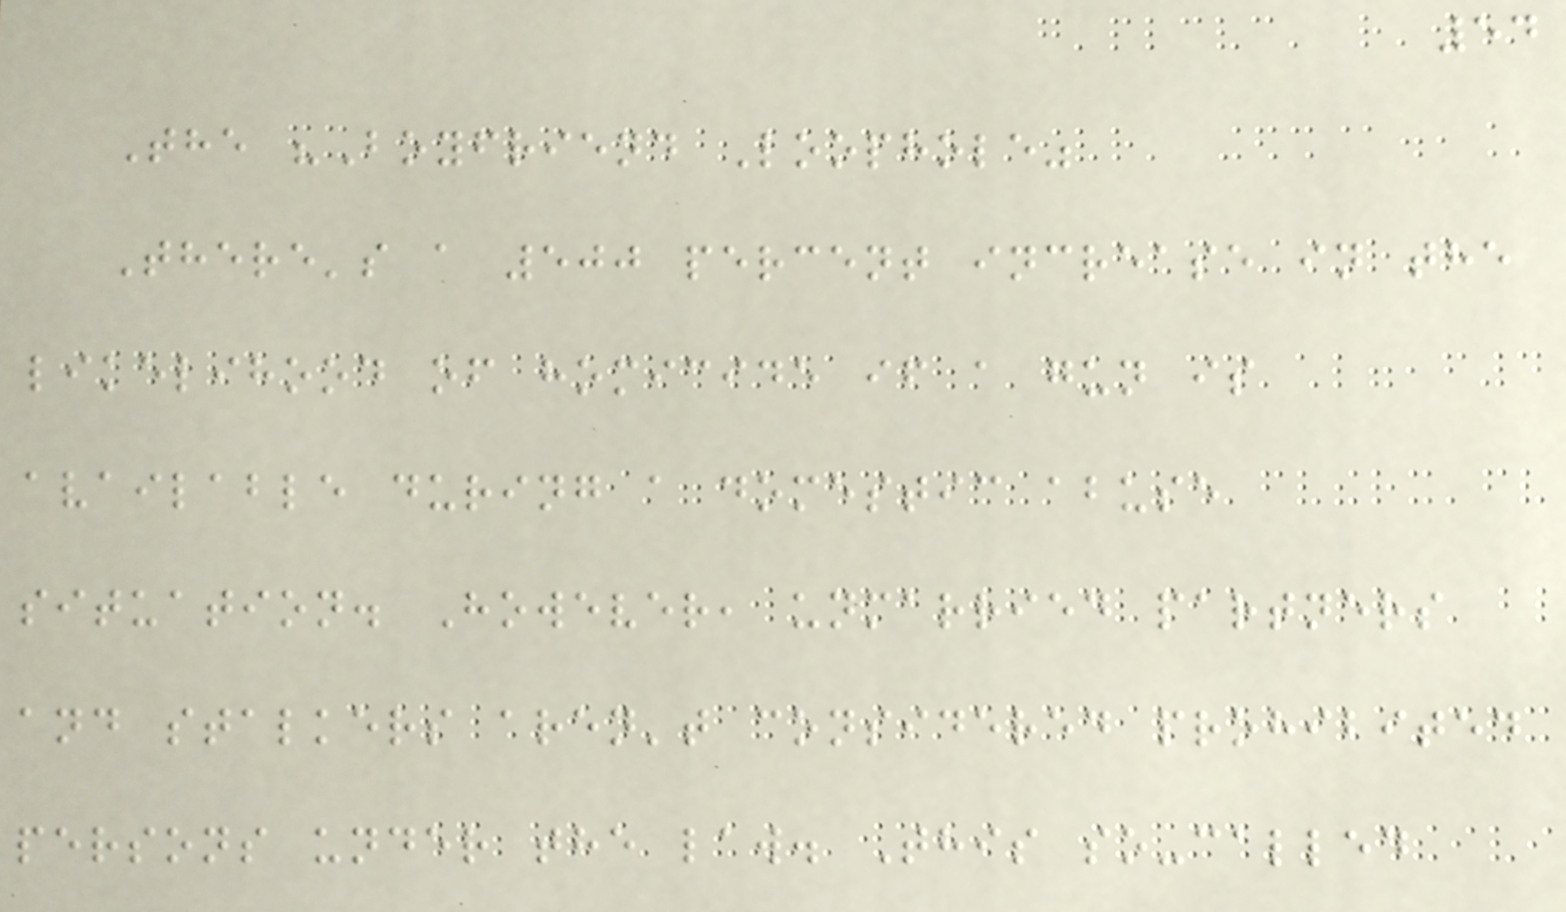54
The "Boyfriend Loophole"
There's a 500 percent increase in the
likelihood of homicide if a gun is
available during a domestic abuse
situation. However, unmarried partners
and stalkers aren't considered prohibited
persons under the law. This so-called
